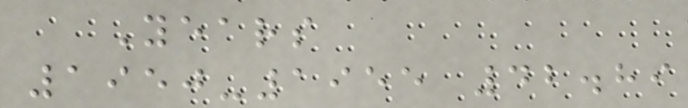Years
1950-1955 42.89
